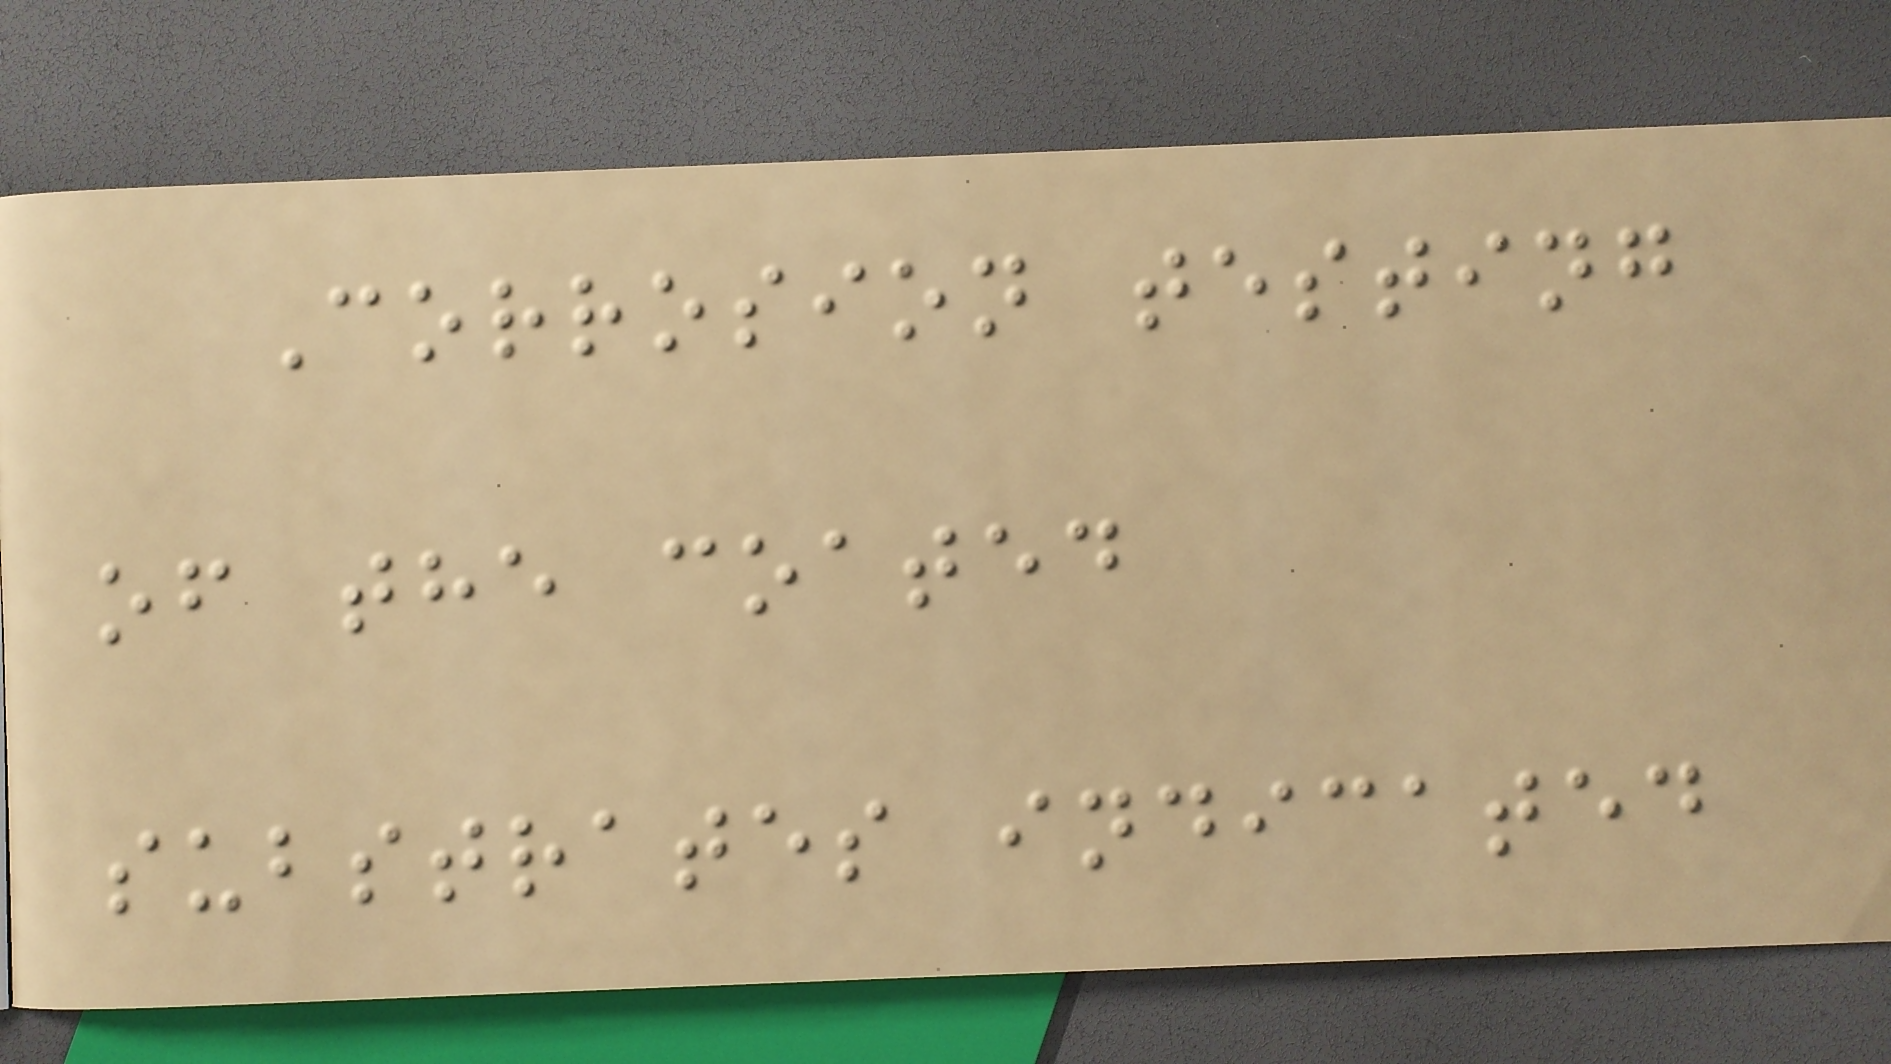Corrosion testing
of the coated
substrates indicated
